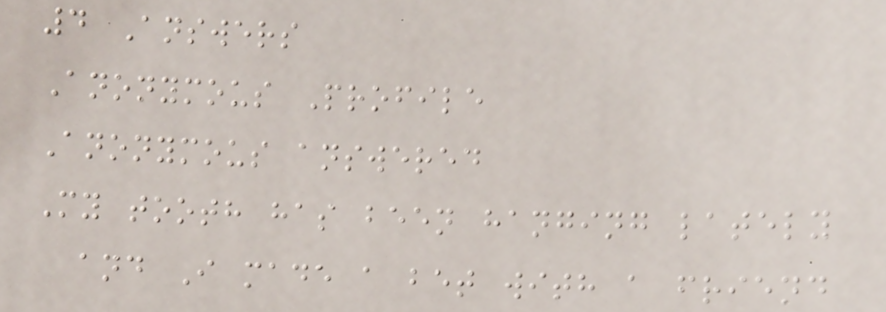4 Answers
Anonymous Profile
Anonymous answered
My tooth has been hanging lately
and I made a bet with a friend
